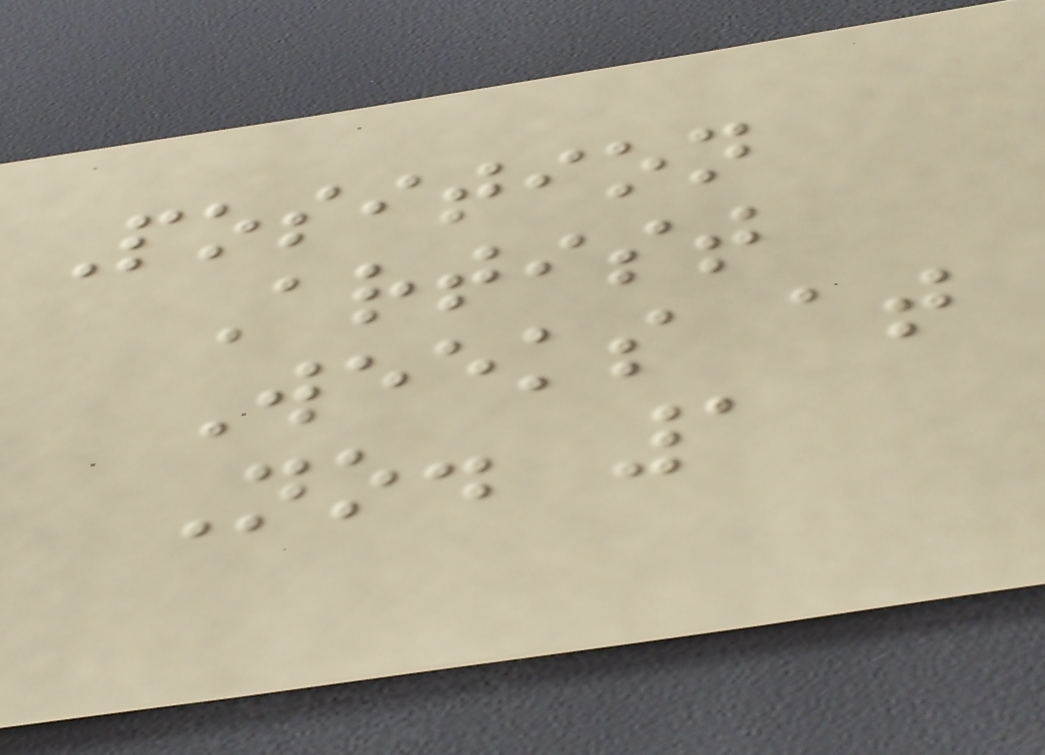Position
Artist
Weeks at
No. 1
